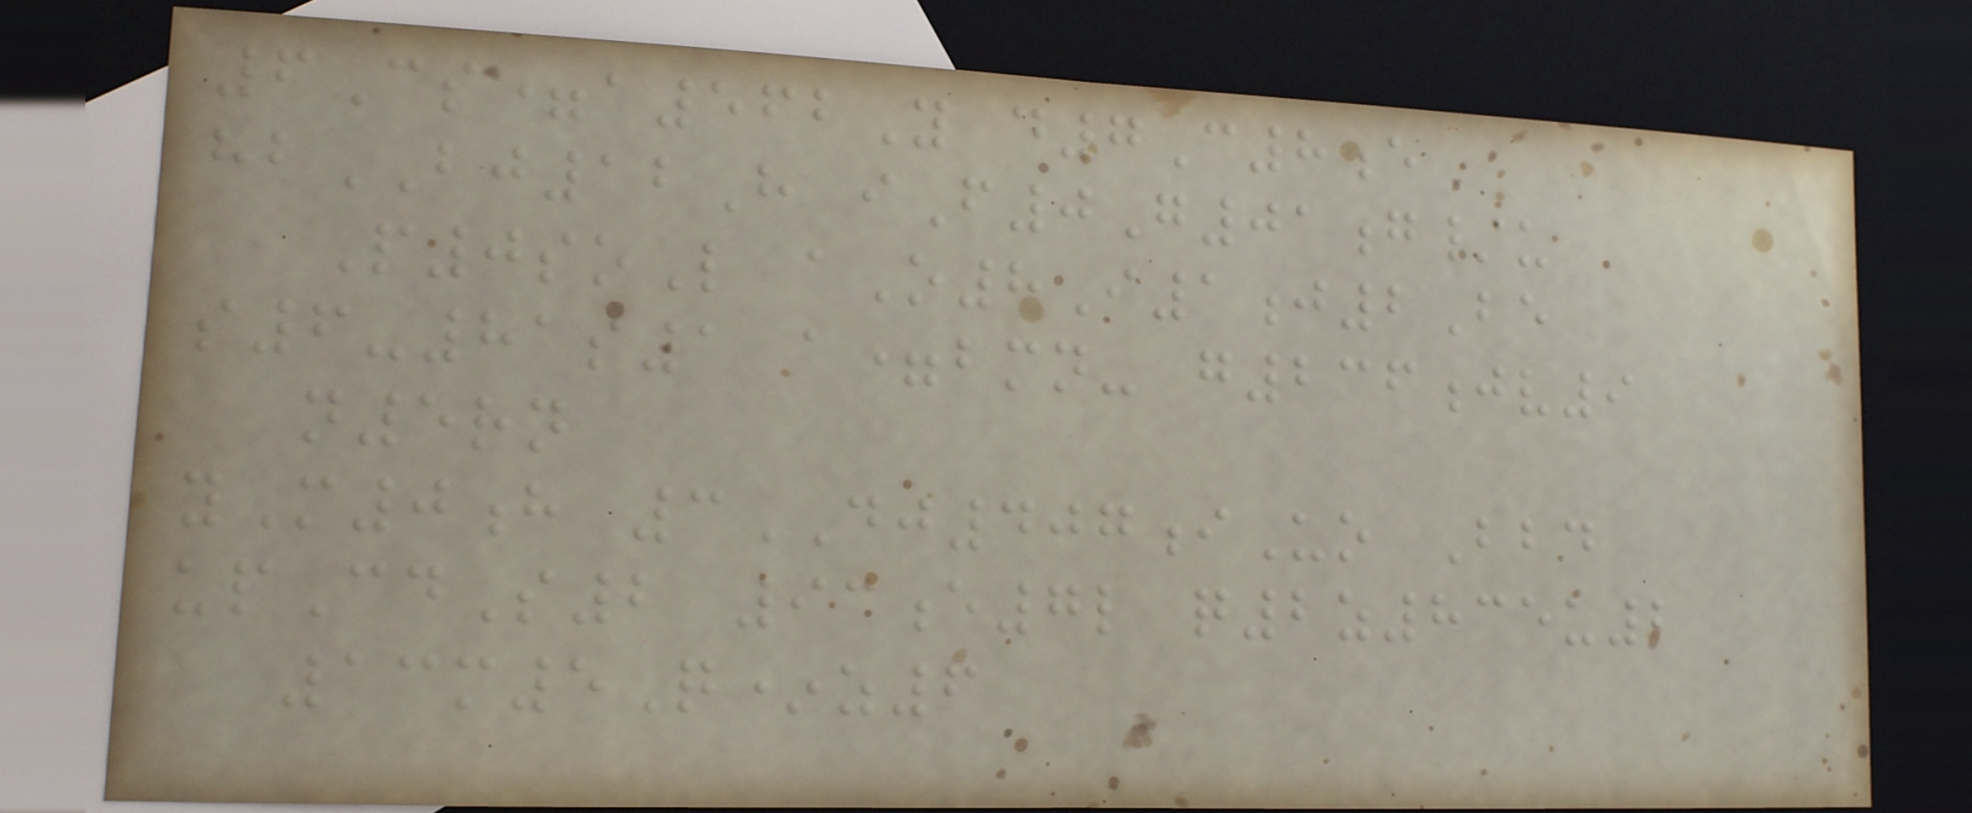6Cs=a562Y d7C8e
hbBJ12H iF0G01g/u
P0soL aO8I1j2Be
s6-81s1 a=bmn- g236jv9
n5rn
yM0h 3DJ407iUo Bbd
upCdS2 93e7l q2z835u2
13m5Q*z6
